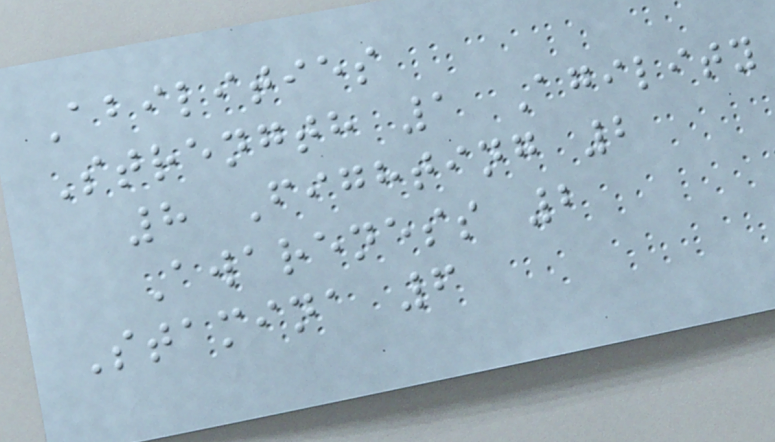Abilities
Strength 1 Agility
8 Fighting 2
Awareness 2
Stamina 6
